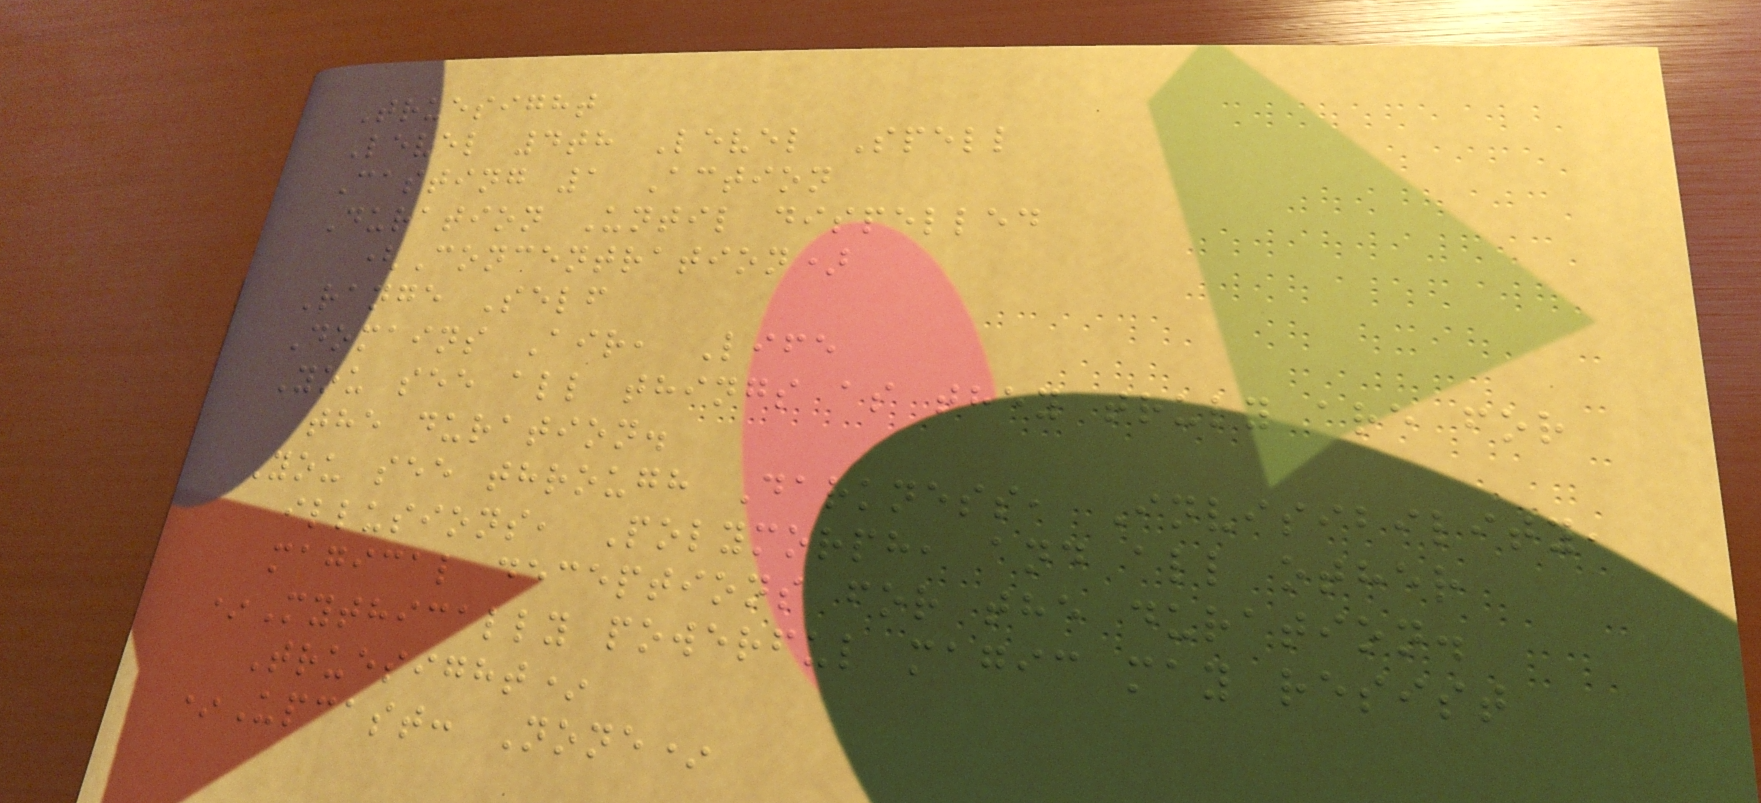Truesight
Level 4th Level Spell
Casting 1 Action
Duration Until dispelled
(Concentration)
Range Self
Domains Air, Life
You see all things as they truly are for
the duration.
You see through Darkness, Invisibility,
illusions, Polymorph, and all other
magical deceptions for the duration.
*Mythically powerful magic may resist
Truesight*
*Upcast: None*
